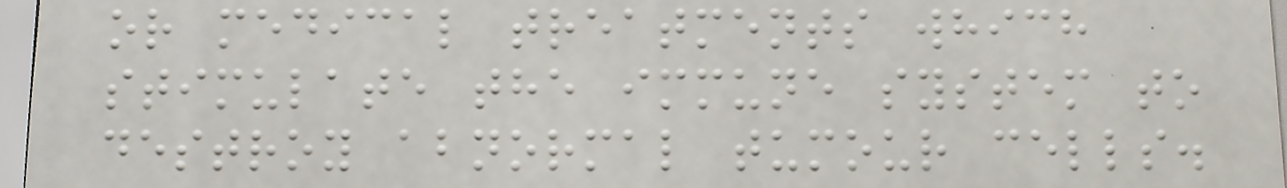or medical treatments which
stimulate the immune system to
destroy abnormal tumour cells.
